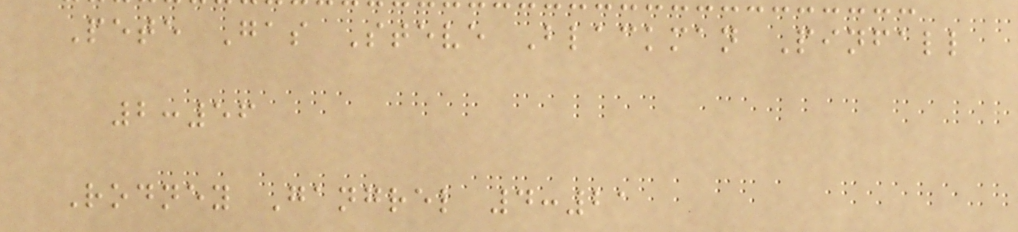Pete Gas Steve Blackman Pinfall
2:56
Rodney Gangrel 4:21
